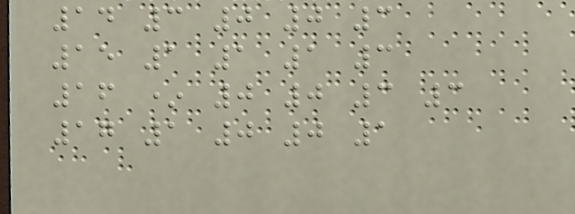14 3 0 0 3
15 1 1 1 3
16 * 0 0 3 3
17 1 0 0 1
